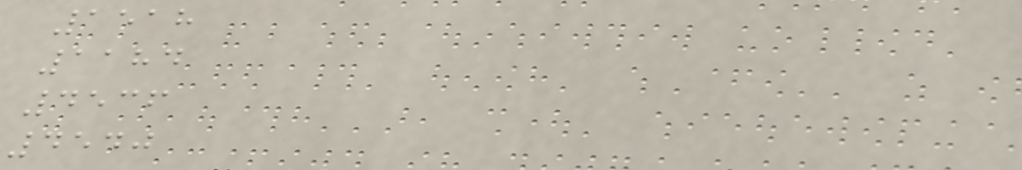1518
1184
4536
4540
